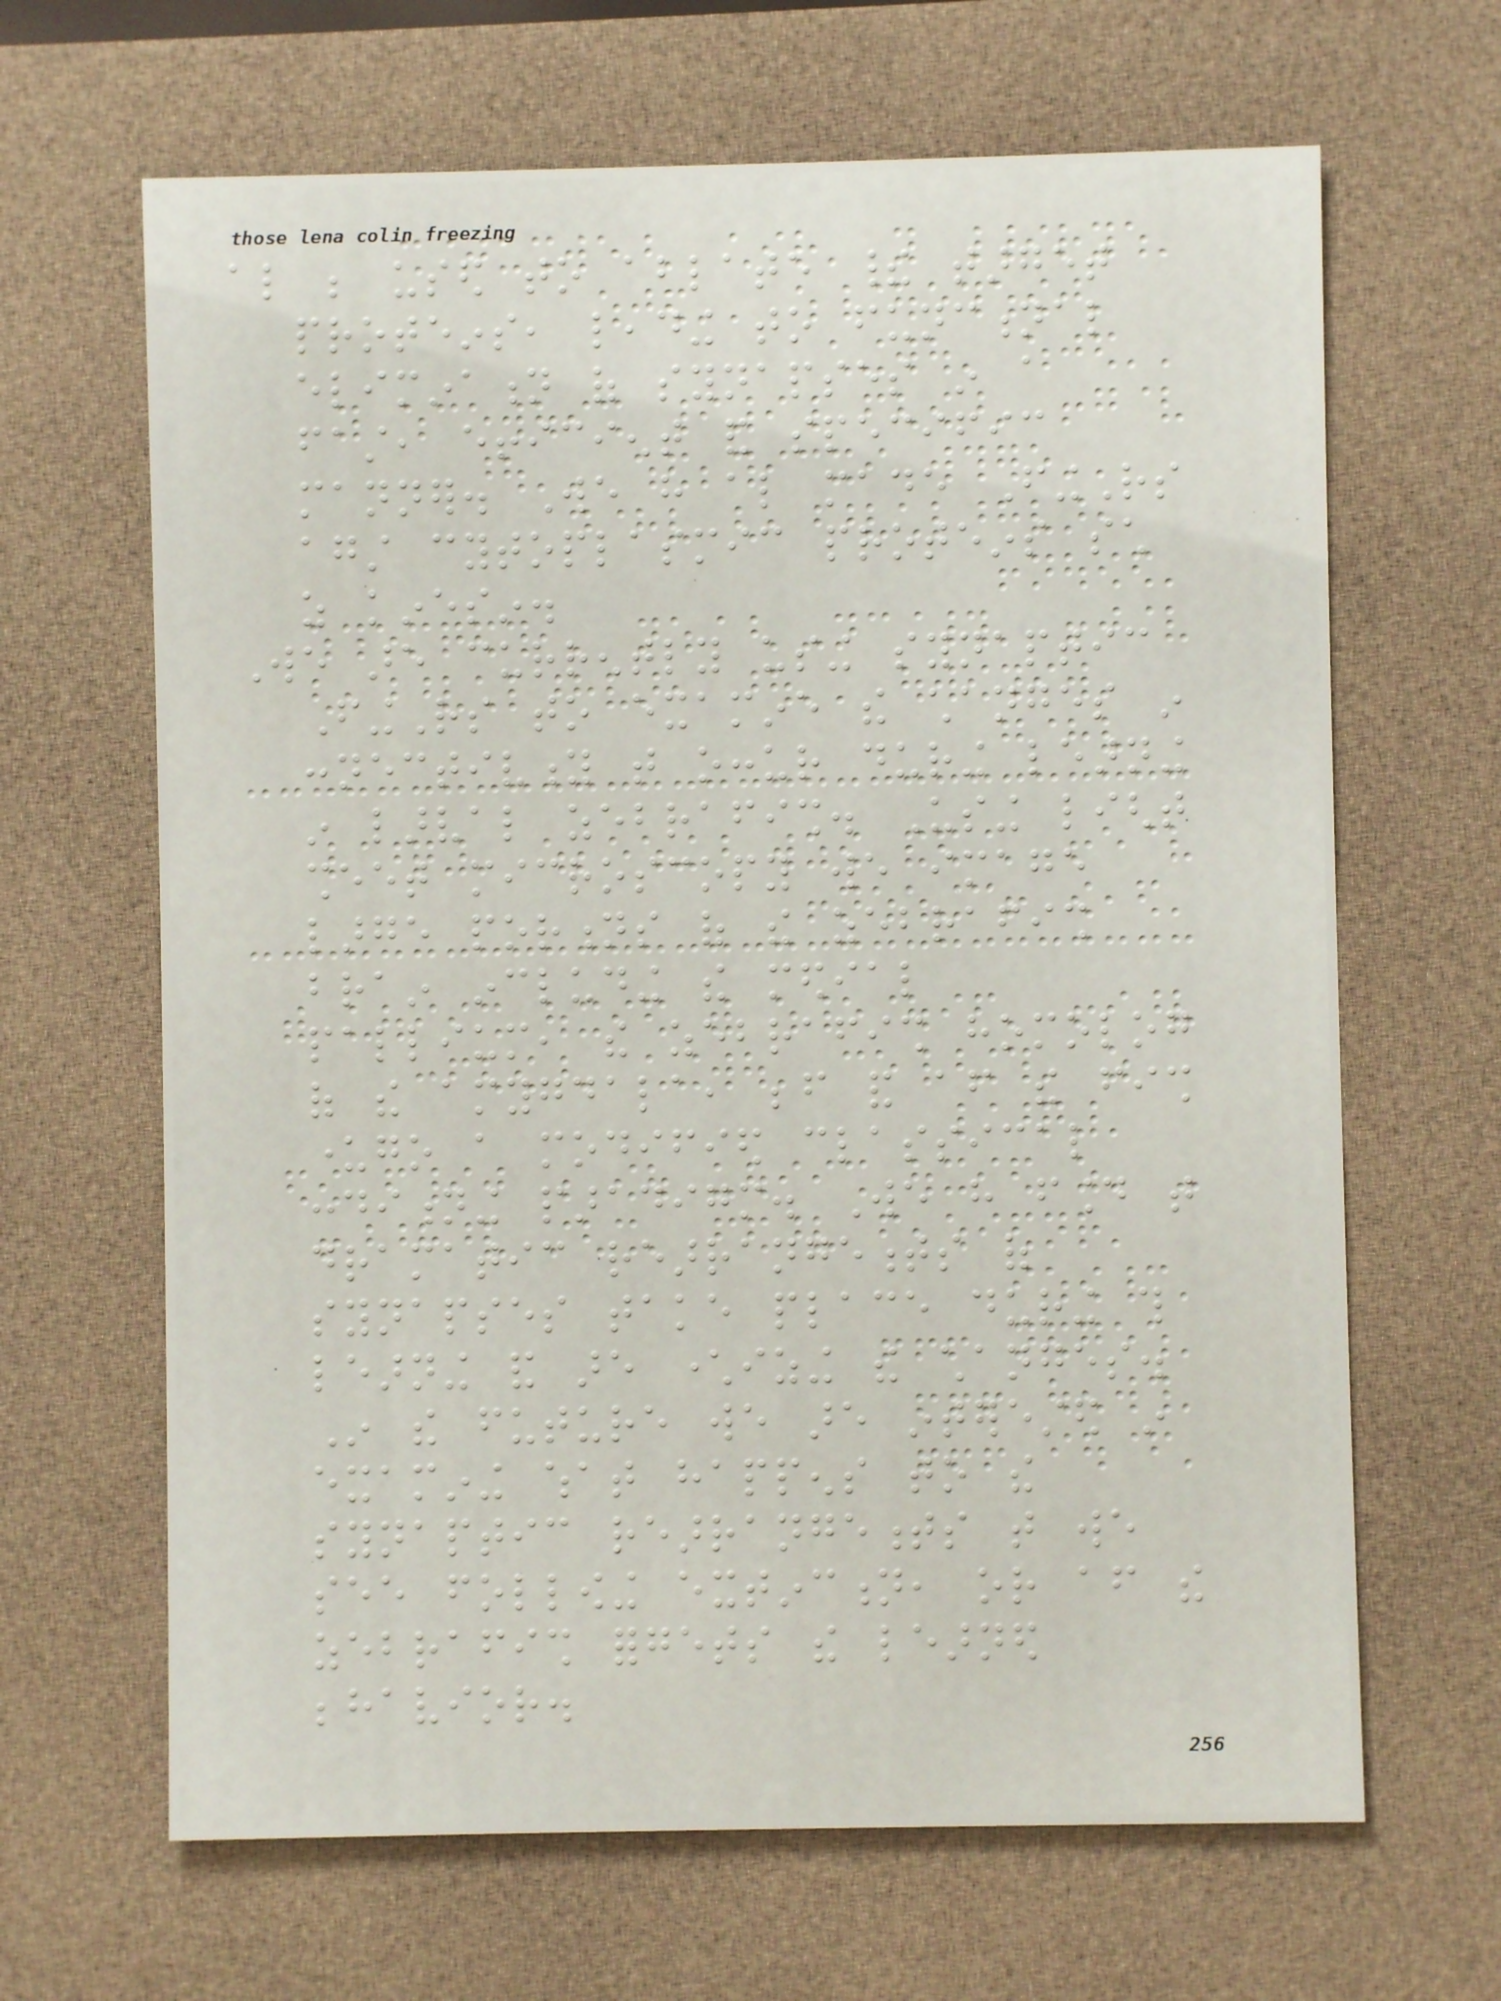also be used to ablate their target
proteins, leading to functional
elimination of synapses in a
fast, efficient and specific
manner. We have also made FingRs
against cytoplasmic proteins such
as kinesin.
We are currently using synaptic
FingRs to examine the changes in
connectivity that occur during learning
in larval zebrafish. Using light
sheet microscopy we image
large portions of the zebrafish
brain including the medial
pallium, the zebrafish homolog
of the amygdala, before and after the fish
undergo a modified classical
conditioning paradigm. We have found that
dramatic rearrangements of
synapses take place during this
learning and are characterizing the changes.
In the future we are interested in
examining what happens to the
synaptic rearrangements that we
see following extinction, or after the
zebrafish forgets the learned
behavior.
